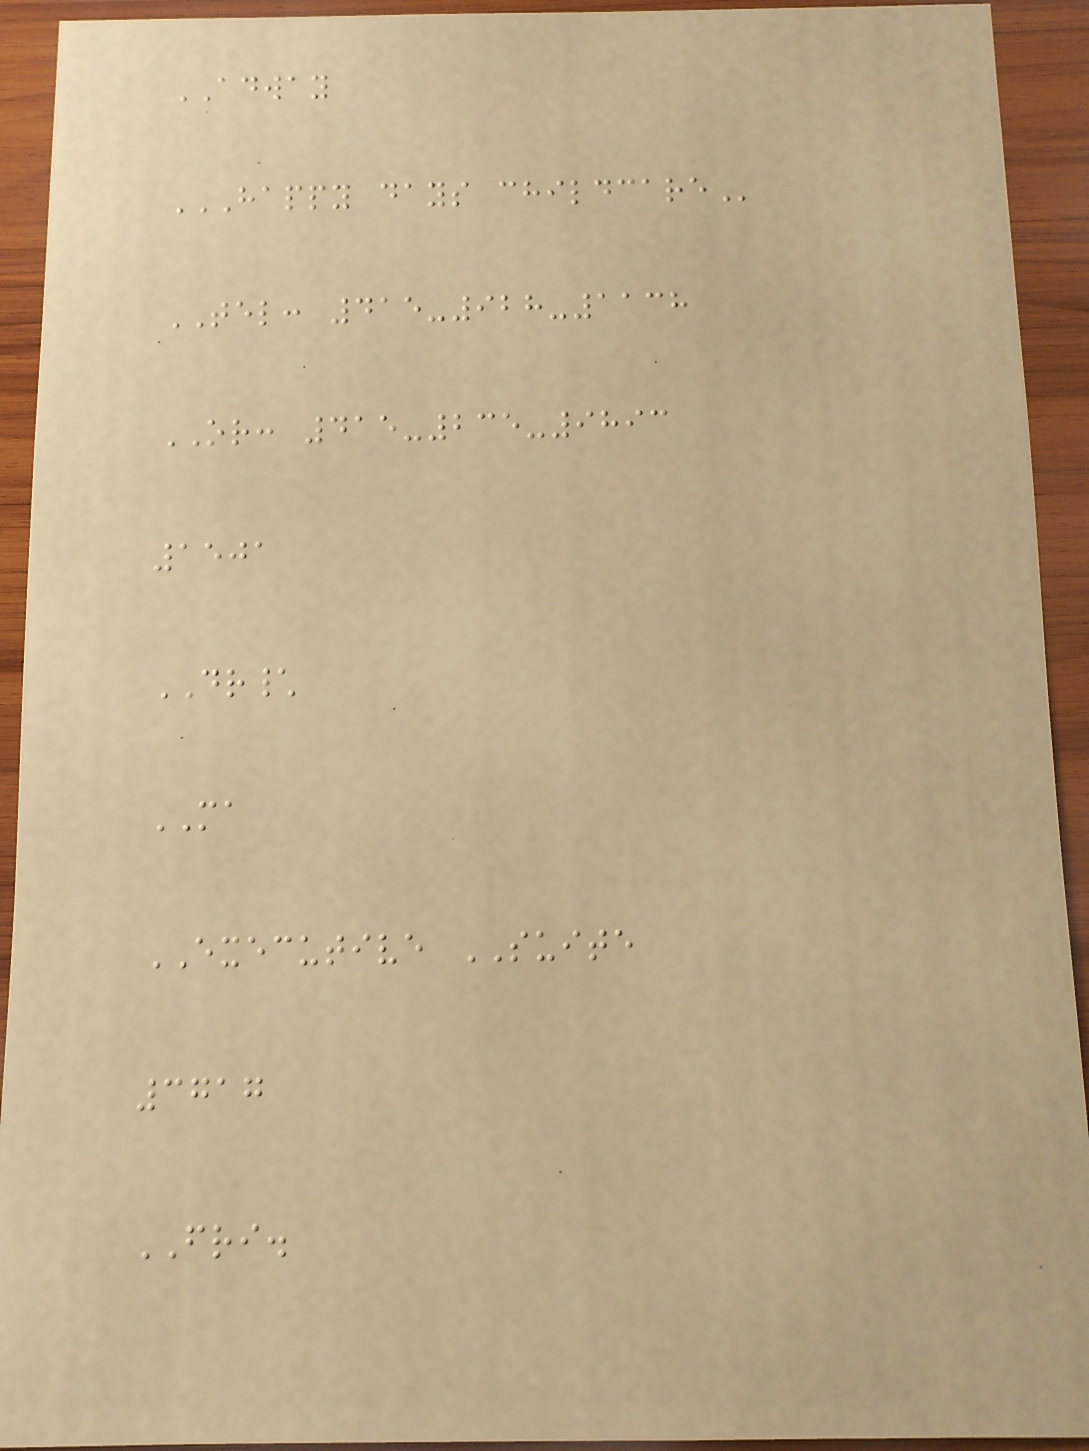ADWAY
HAPPY DAYS CHILDCARE
TEL: 415-928-1138
OR: 415-235-9893
1501
DR\
MA
EXECUTIVE SUITE
3717
FRI.
